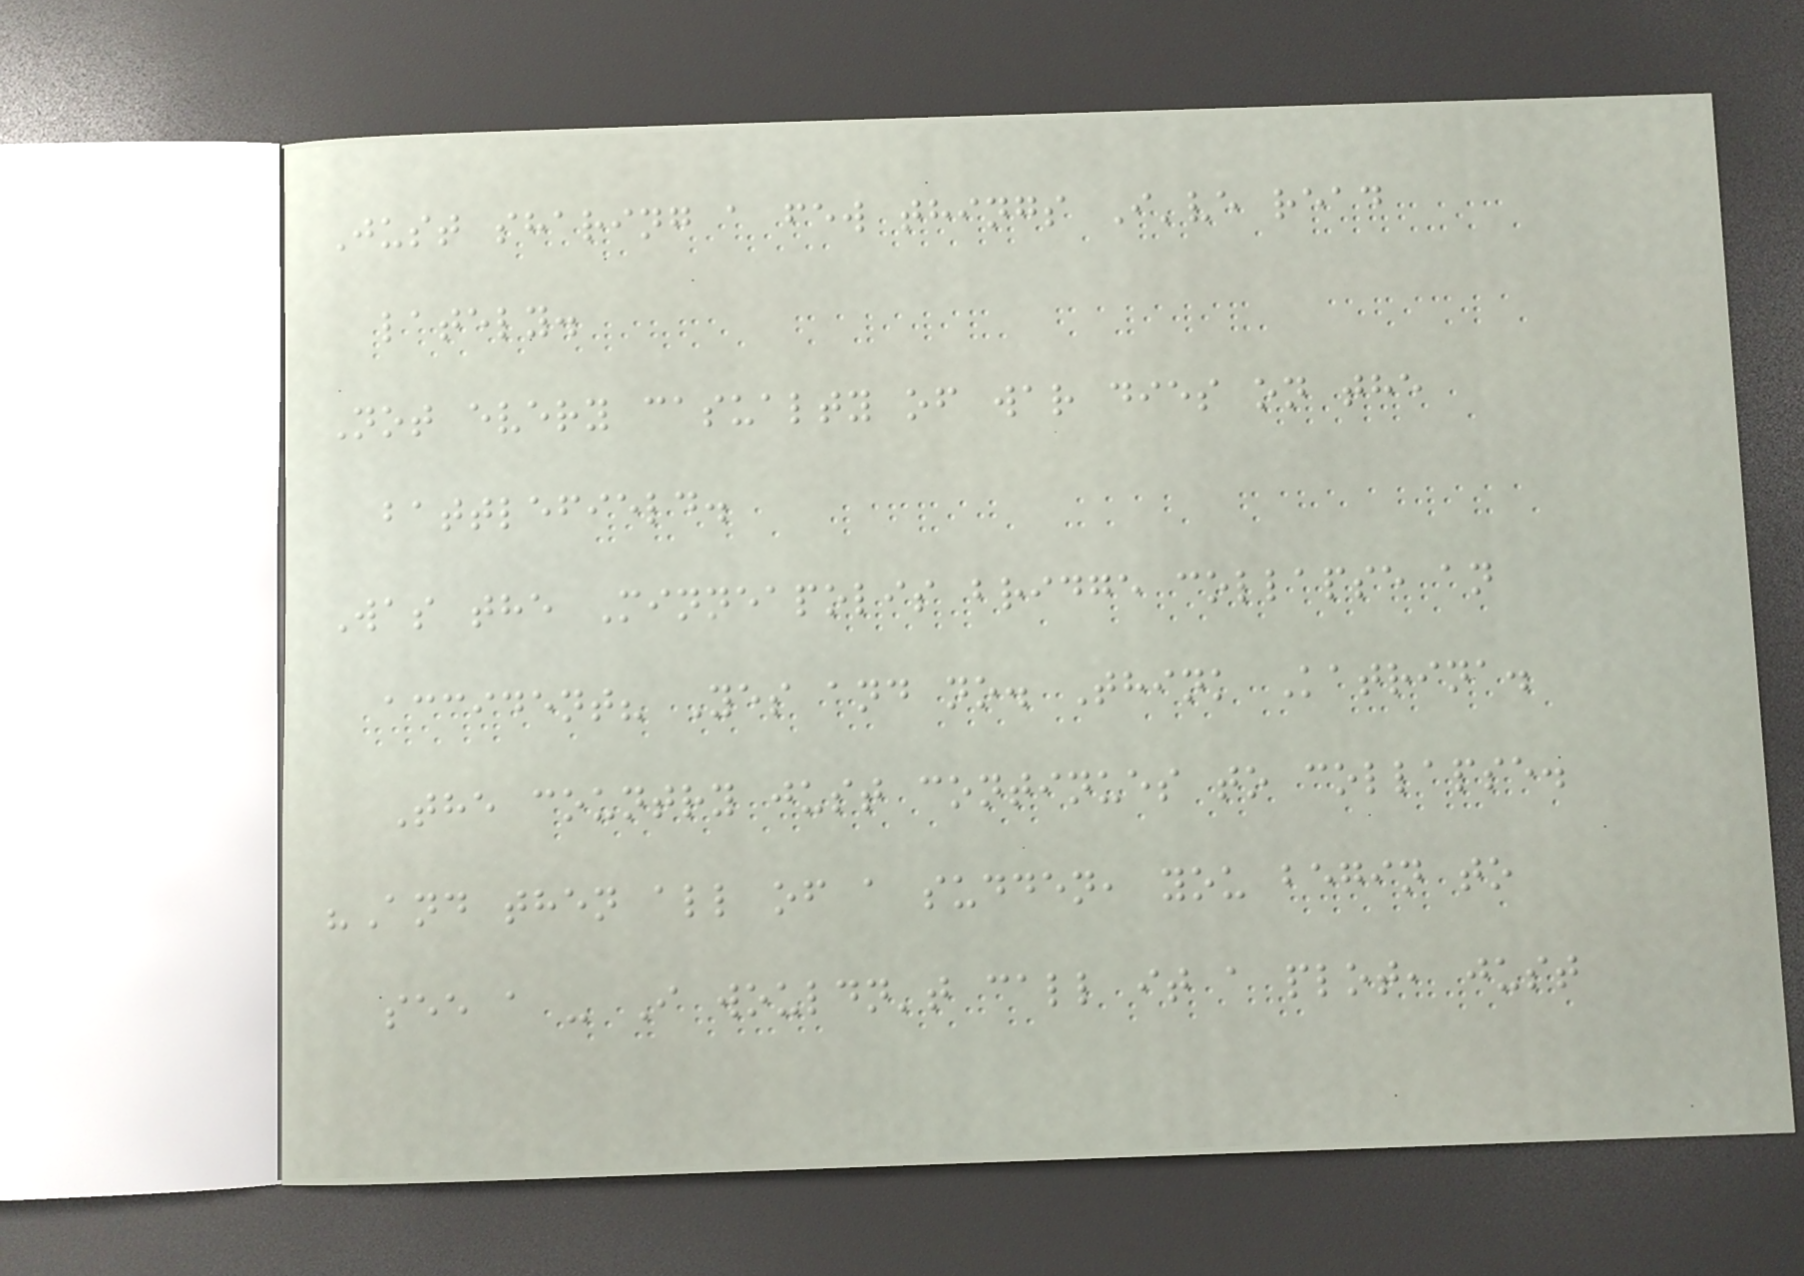Just sharing a few things I've read
lately.
Not every casualty of war dies on the
battlefield.
Was the Minneapolis bridge collapse an
accident? Yes and no. Think Katrina.
The country just continues to collapse.
"And then all of a sudden, you begin to
see a - I wouldn't call it a plot, just
